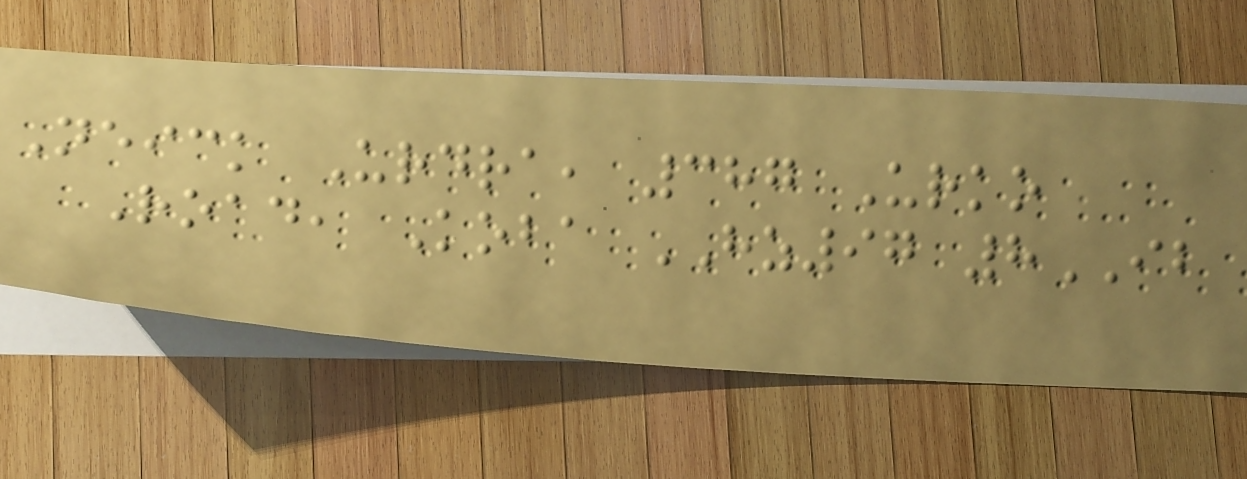Neick Urdra, 387 Urko
Road, Koba HZ97 8IB
